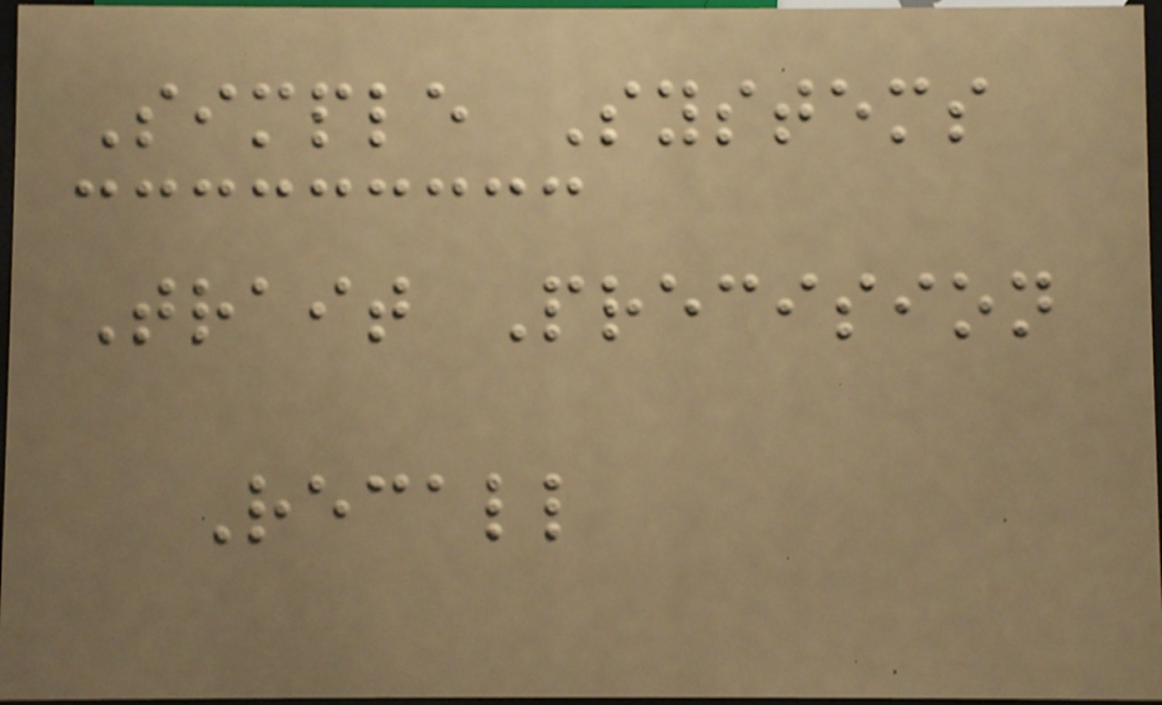Simple Systems
Trait Precision
Recall
